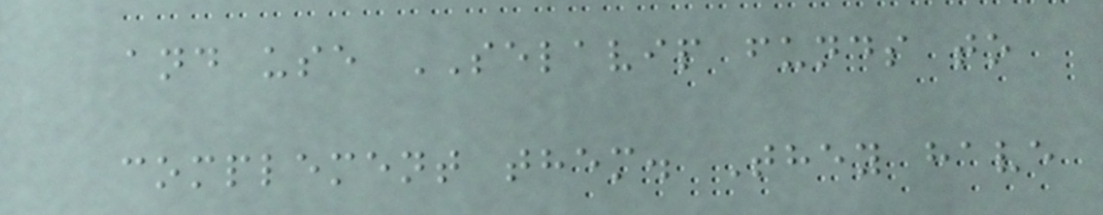and use SELAVIP funds to
complement them. They have
